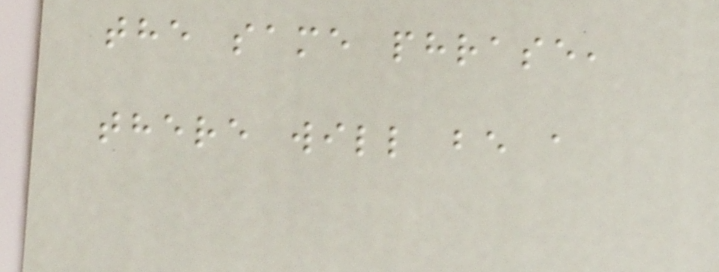the same phrase,
there will be a
